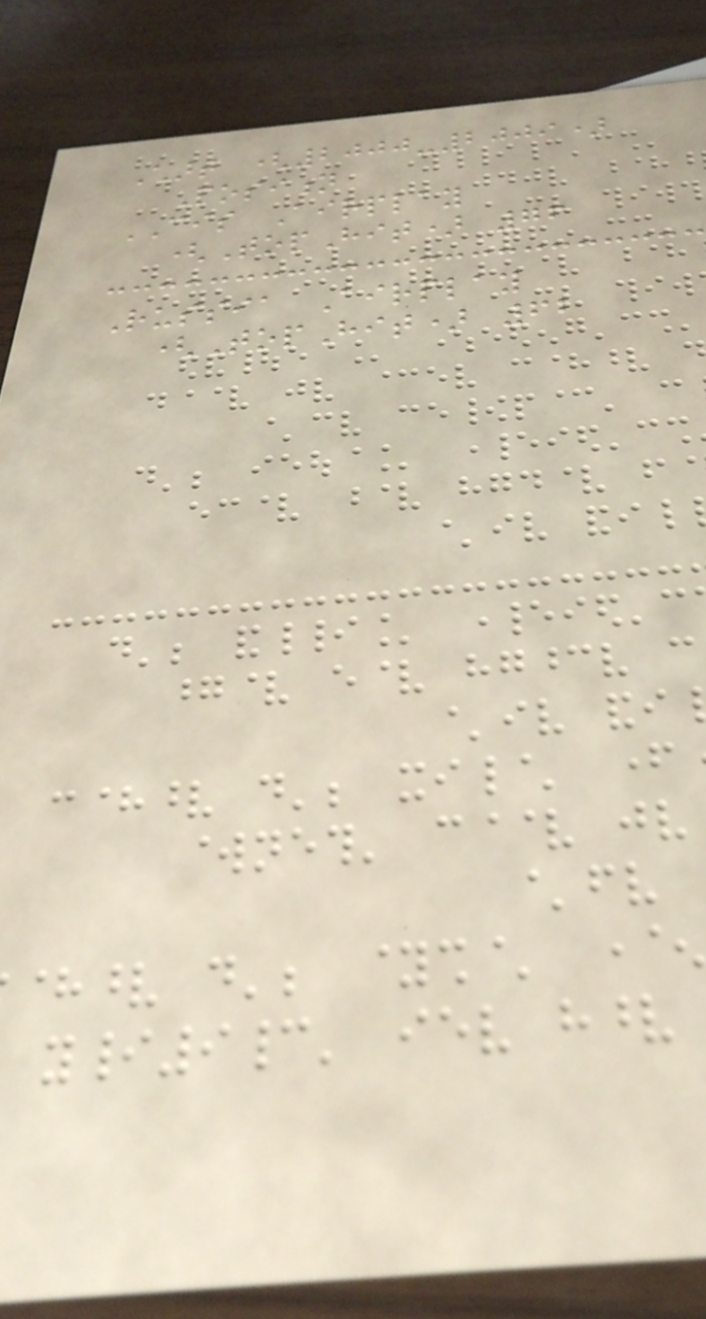Chart (2000-2009)
Position
CIS Airplay
(TopHit) 76
Russia Airplay
(TopHit) 62
